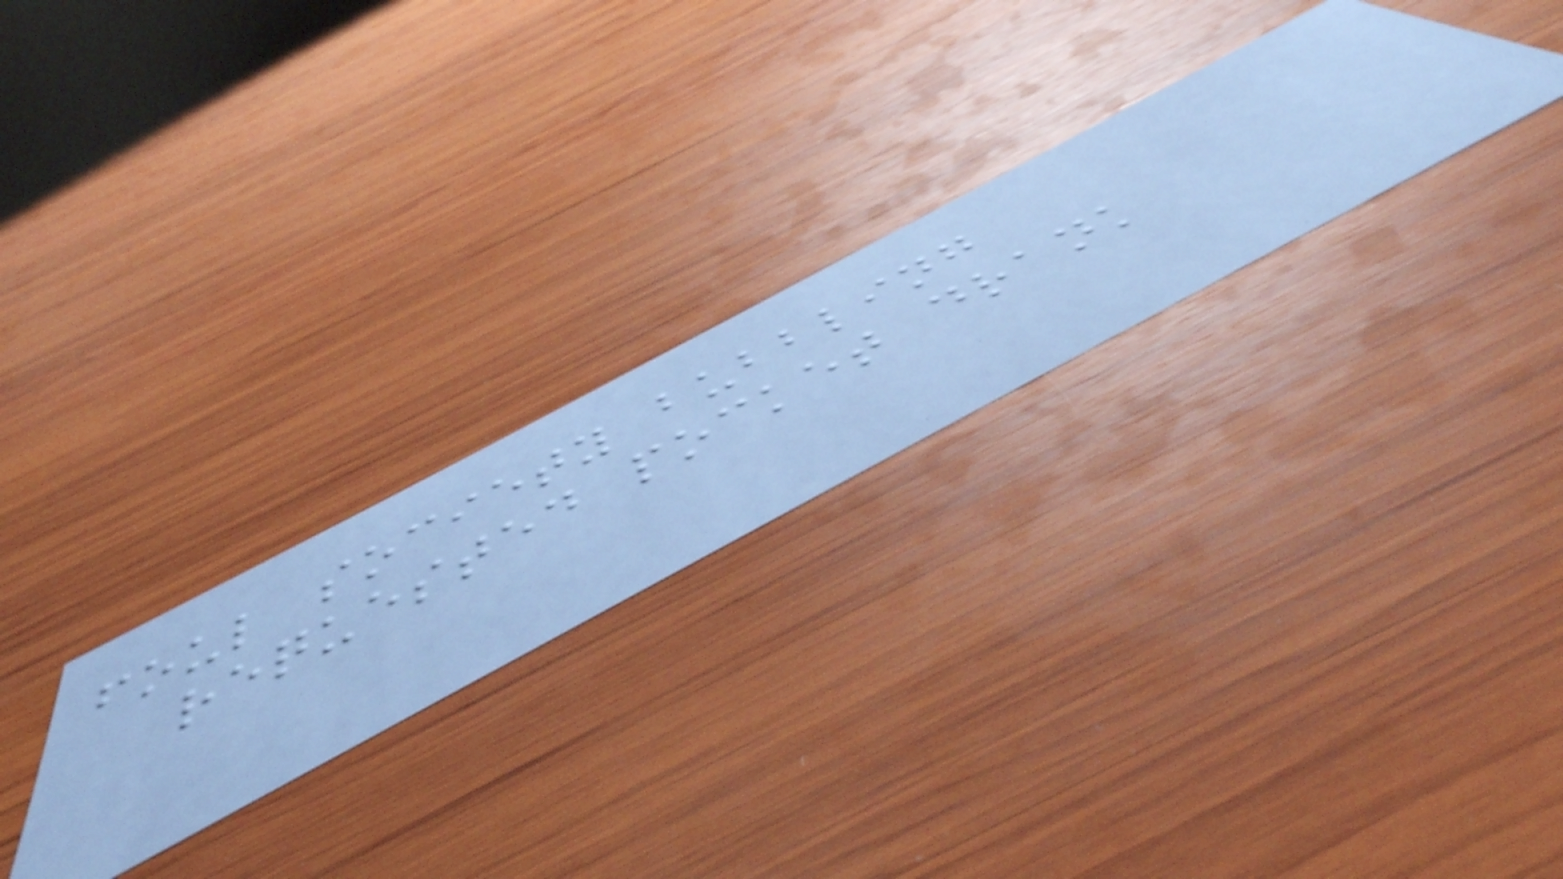foul society bubbling
requested pocket drank
